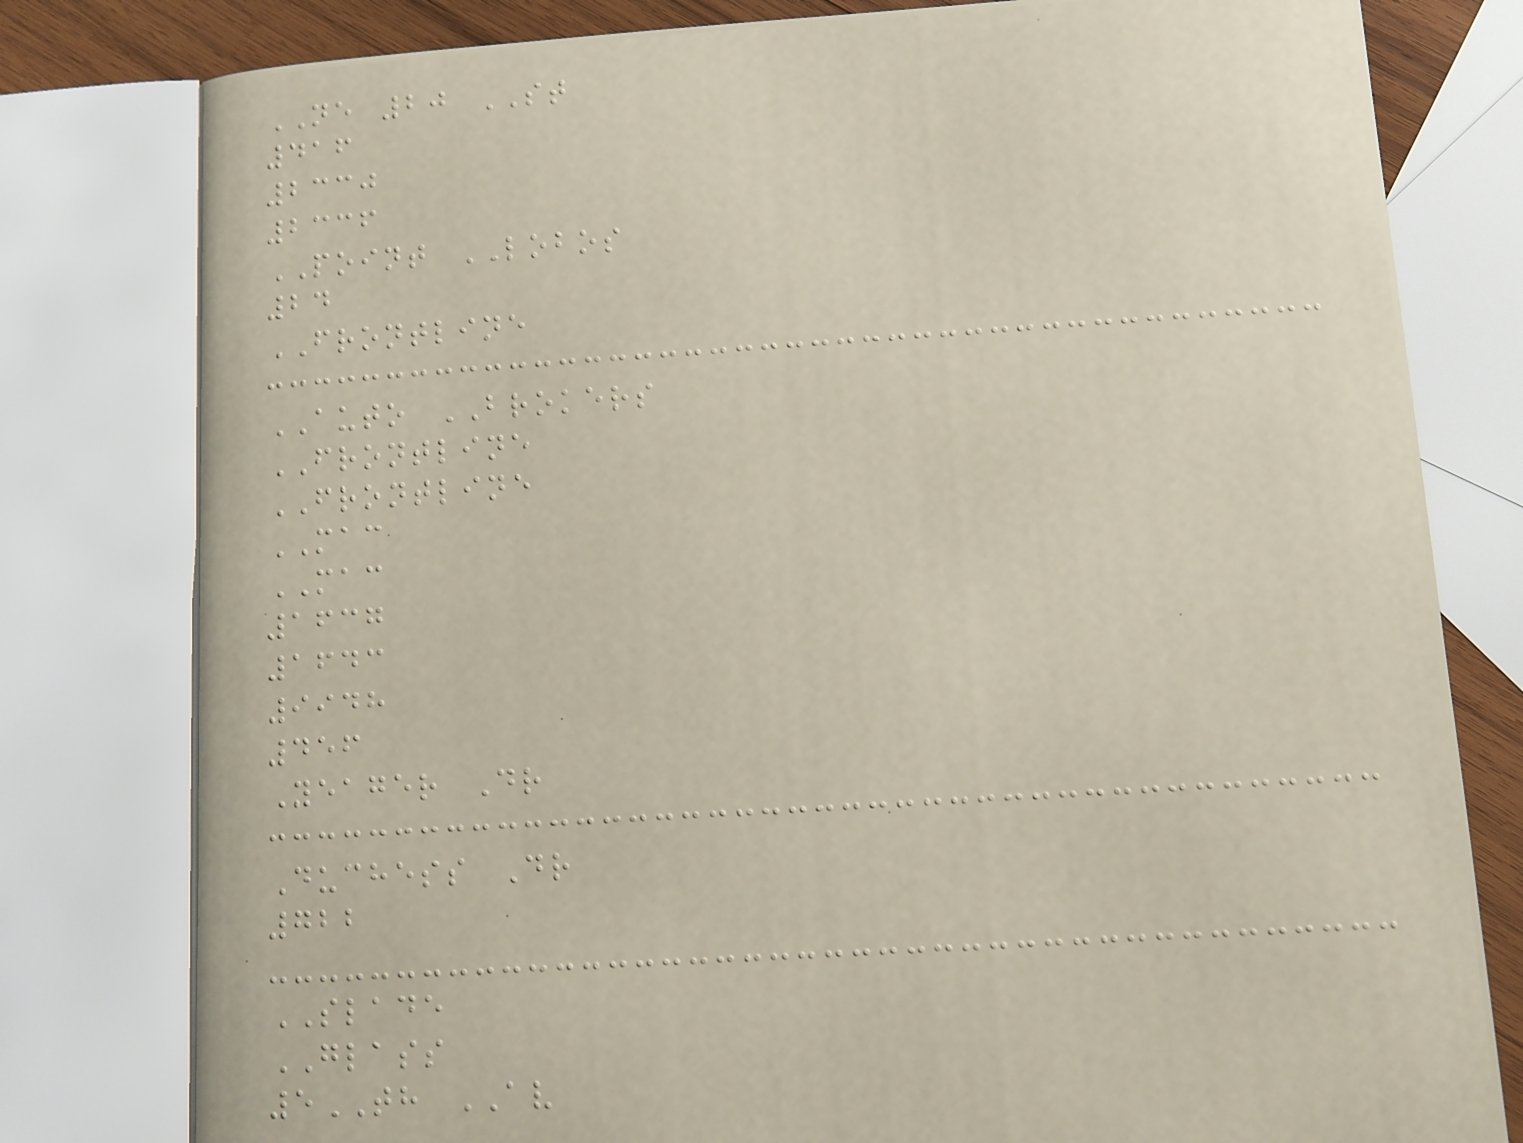NE 20 ST
416
2330
2336
POINT LOBOS
24
FRONTLINE
AUTO BROKERS
FRONTLINE
FRONTLINE
MAC
MAC
1637
1643
9948
456
Yeager Dr
Duchess Dr
722
SLADE
GLASS
5TH AV
